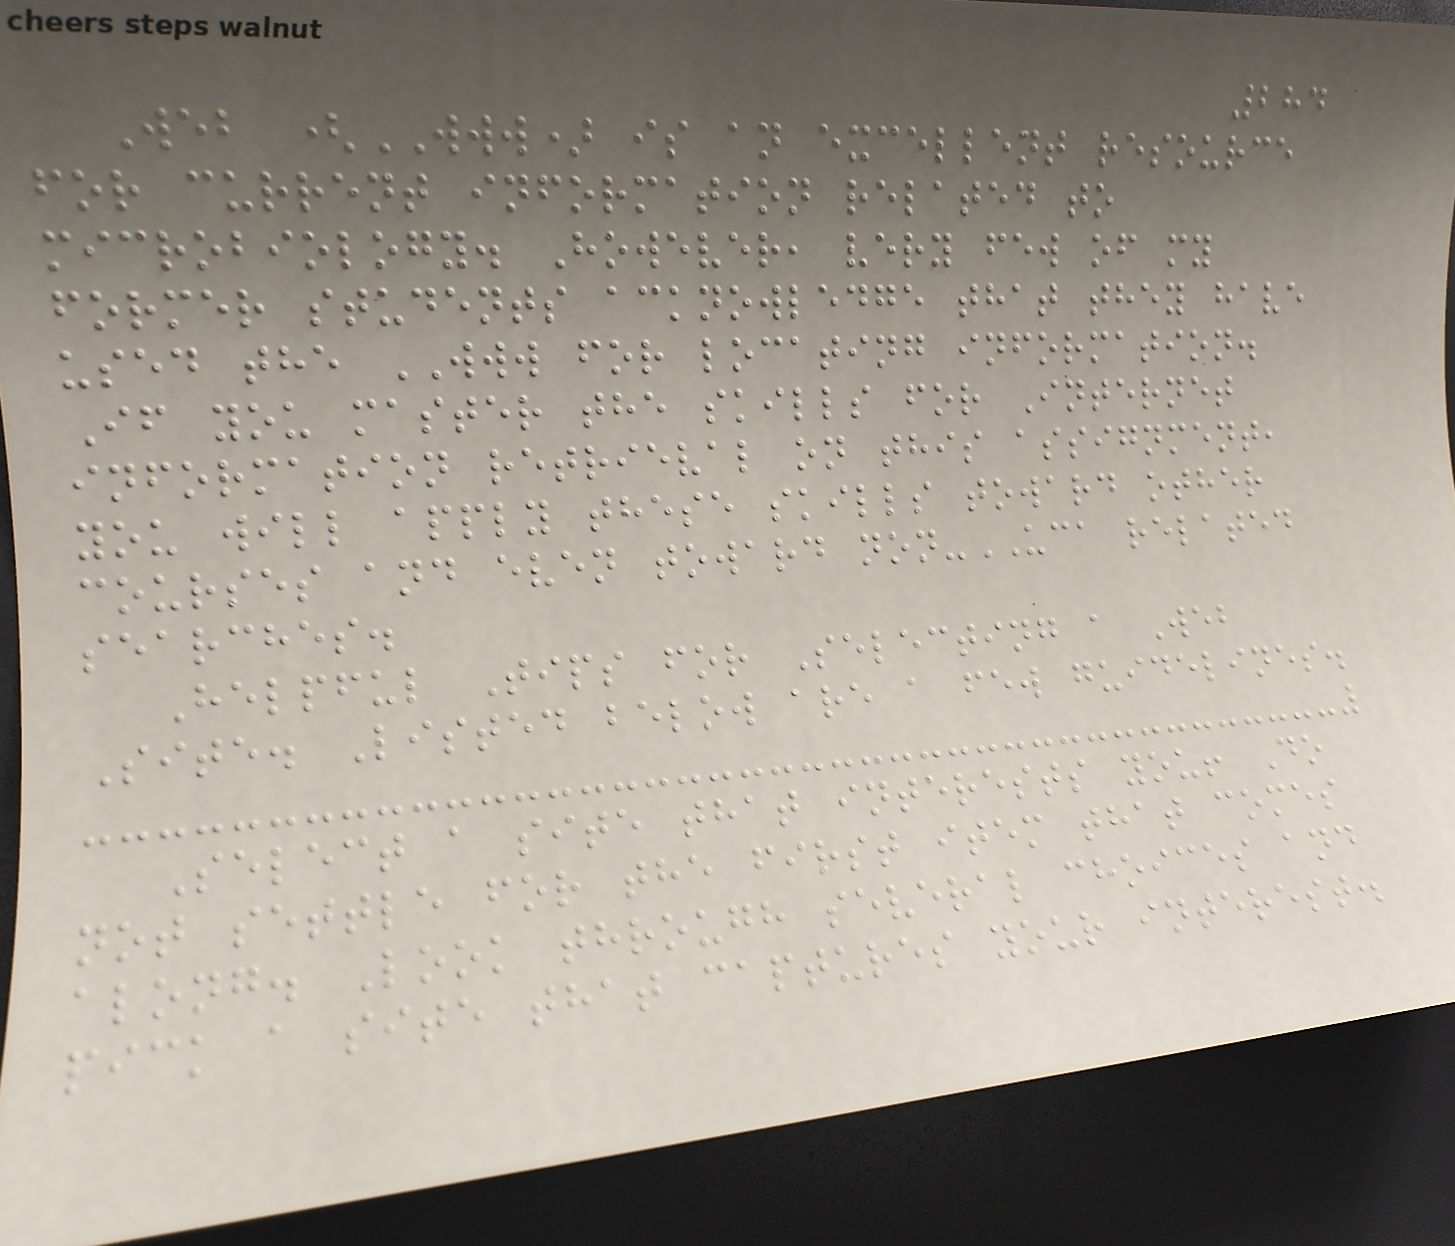284
Web (WWW) is an excellent resource
for current information related to
microbiology. However, very few of my
former students acknowledge that they have
used the WWW for locating information.
If you master the skills for Internet
information retrieval on this assignment,
you will apply these skills toward other
courses and even toward non-UCA related
searches.
Helpful Tips for Selecting a Web
Site. Listed below are a few guidelines.
Select a site that interests you! Do
not settle for the first item that comes
along. Look through several choices and
pick a site that captures your interest.
